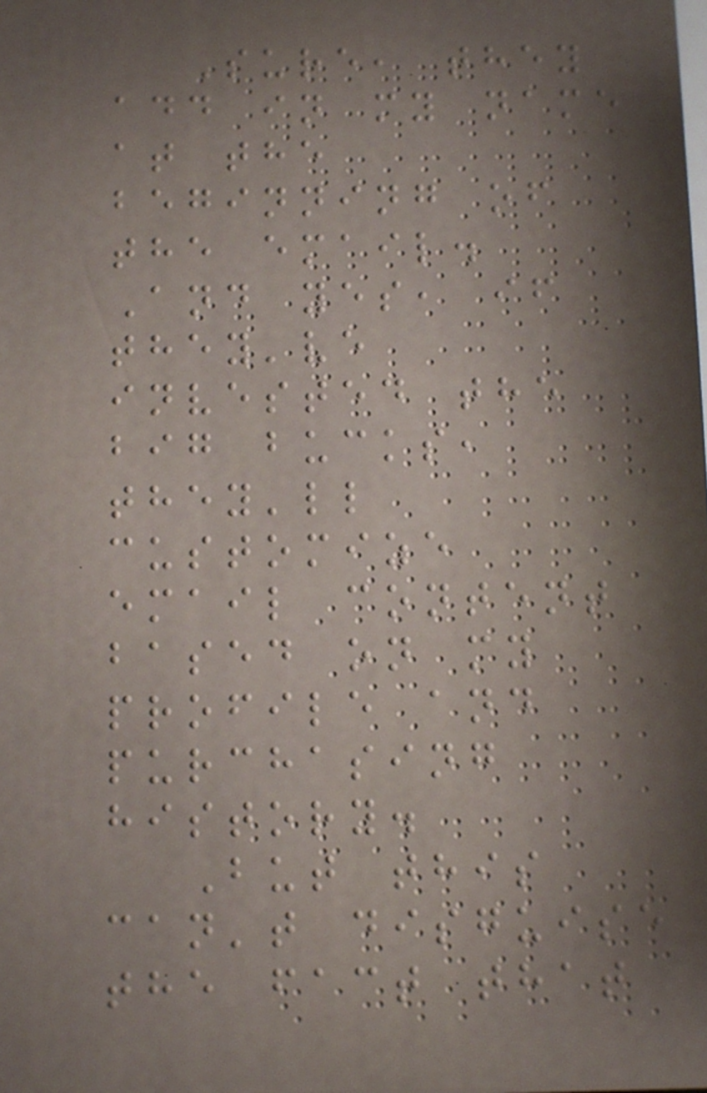Sure, they
add in my name
at the
beginning of
the email.
And yes, if
they've
invested the
big bucks,
they'll
customize
email content
based on my
profile and
purchasing
history.
But this
can't disguise
the fact that
